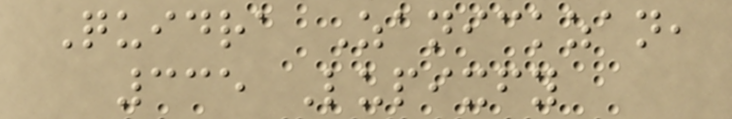Quidra Zanickzan,
335 Lupixfy
